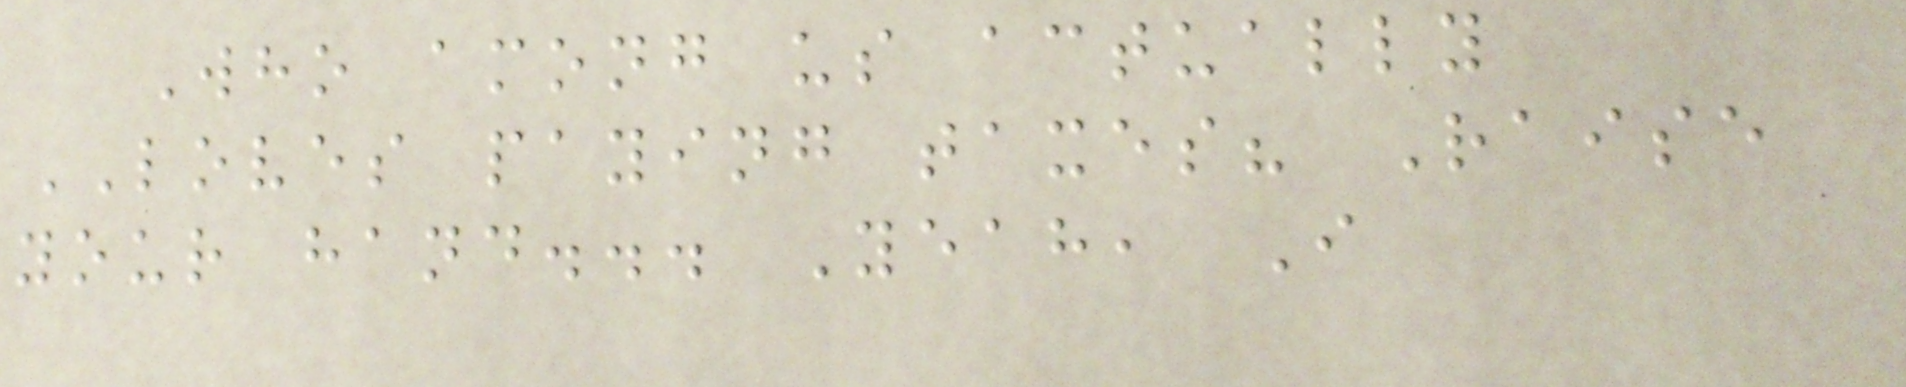Who among us actually
LOVES paying taxes? Raise
your hand... Yeah, I
